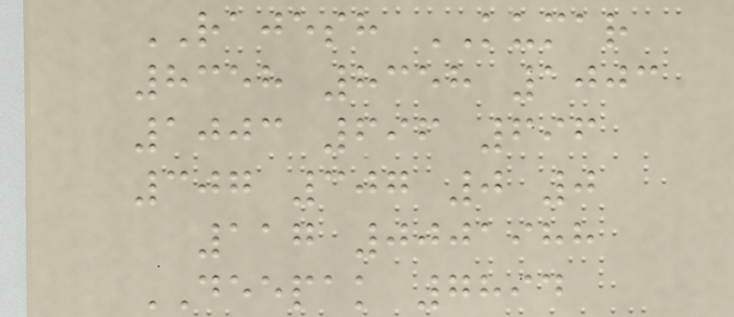RAJESH KUMAR
8358 8358 1003
1003 696 696
307 307 0 0
117 0001988
DEEPAK 7894
